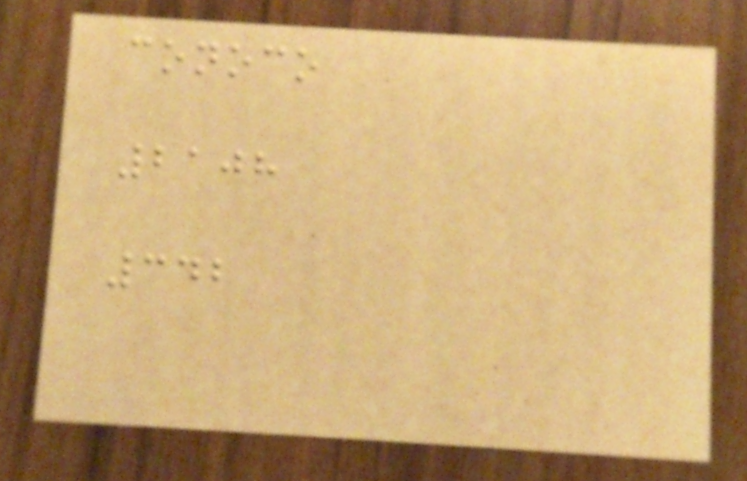conoco
2108
342
